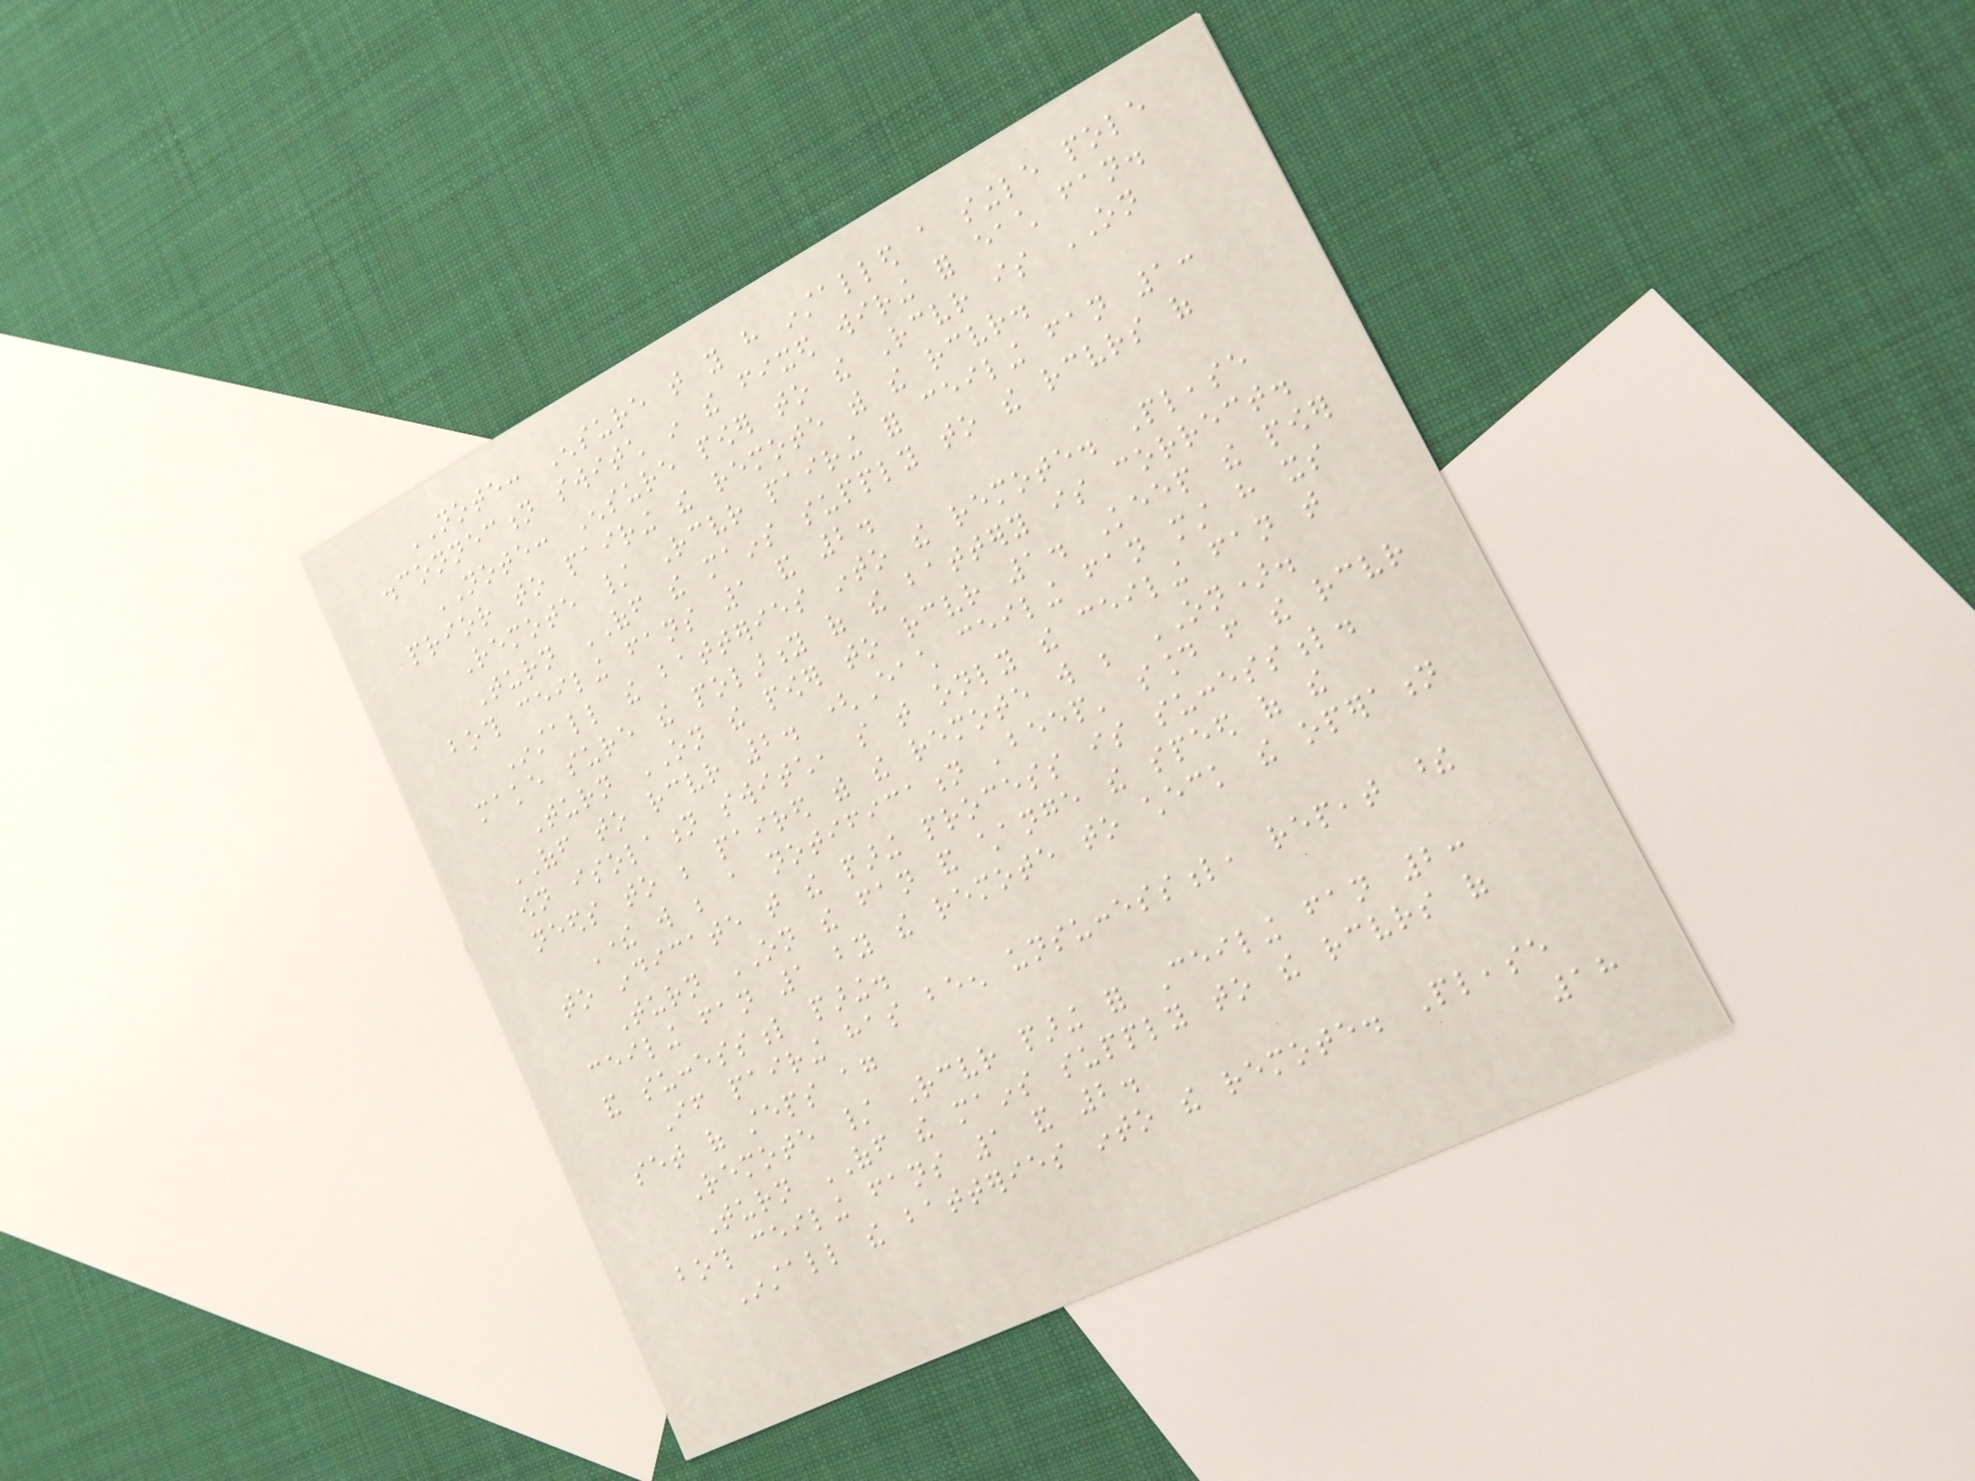NOTE: Ensure that you have installed a single pole
disconnection switch in the fixed wiring for each fan.
NOTE: Ensure power to the Receiver is ON
prior to pairing the remote with the receiver.
Remote / Receiver pairing for ceiling fan 1:
Turn OFF the mains supply to the receivers of
both ceiling fans 1 and 2.
Install the batteries into the remote. Please
make sure the polarity of the battery is correct.
Turn ON the power to receiver 1. Keep the power
OFF to receiver 2. (Each ceiling fan must have its
own isolation switch, so that only the ceiling fan that
needs to be paired with the remote will be ON).
There will be a notification 'beep' sound from the receiver
to indicate that the paring process is successful.
Turn ON the fan and change the speed of the
ceiling fan 1 by the remote to check the operation
and successful paring.
If pairing has been unsuccessful, repeat these
set of steps again
Remote / Receiver paring for Ceiling fan 2:
Turn OFF the mains supply to the receivers of
both ceiling fans 1 and 2.
Install the batteries into the remote. Please
18
